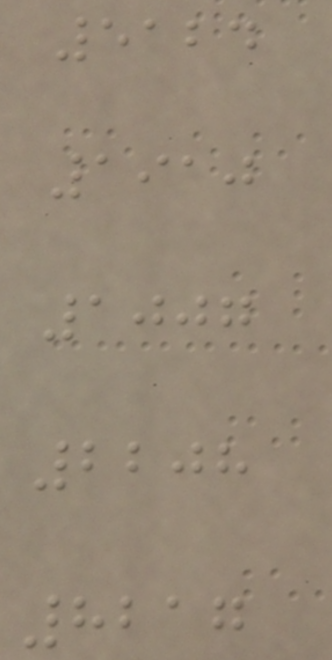5124
1910
1007
2208
8217
